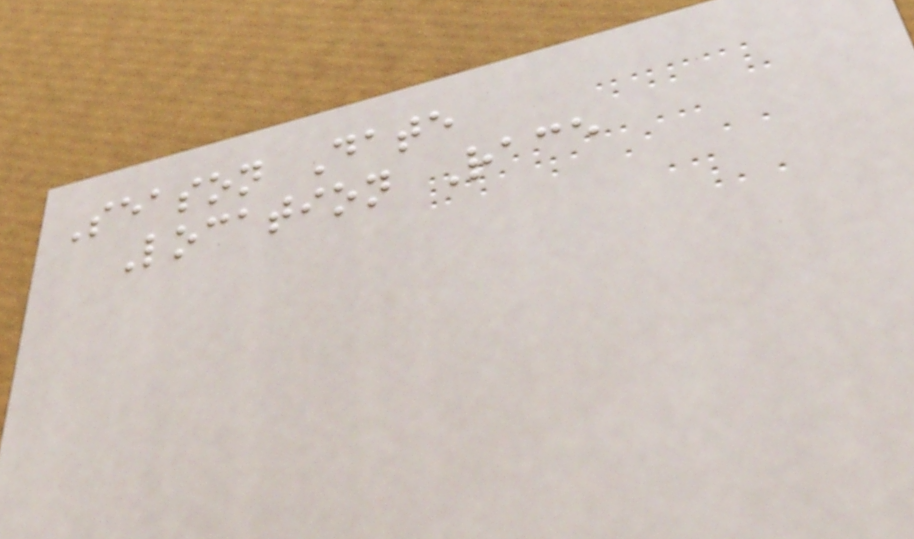Season Date
Location Race
